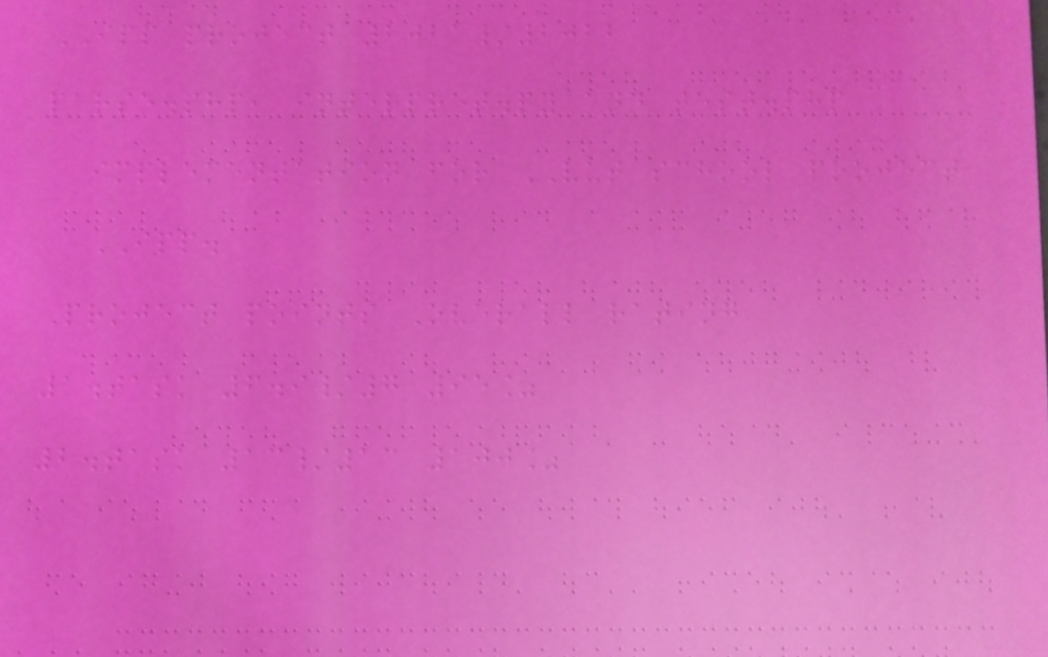IPP project 2021/2022
parse.php, interpret.py and test.php
implementation for VUT school project
IPP.
Project points Overall rating
1.task 6.9/7 95%
2.task 13/13 100%
